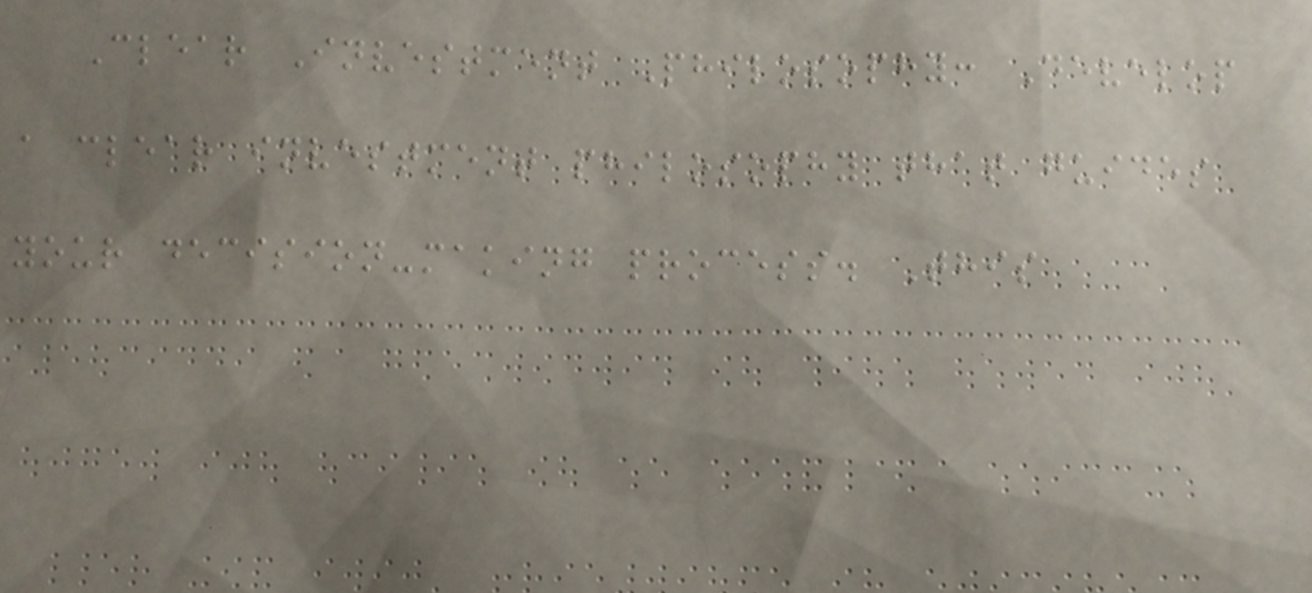Clear Investment Philosophy: Develop
a clear investment philosophy that guides
your decision-making process. This
